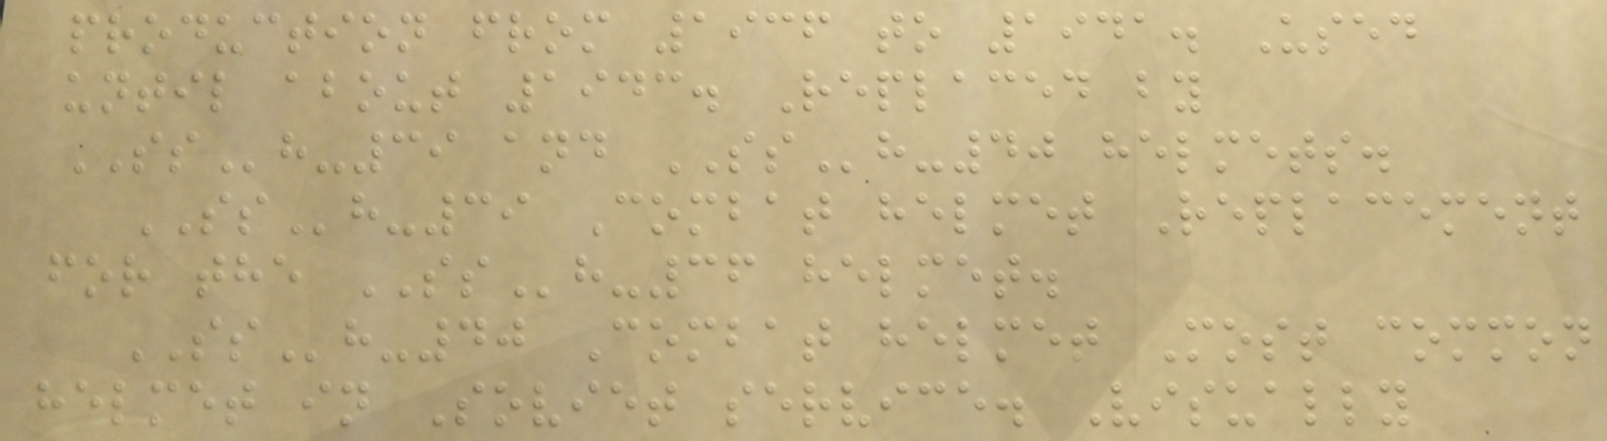production from 1936 to 1941. Used
until about 1943. Replaced by
SSh-39 and SSh-40 helmets.
SSh-39 Combat helmet Replacement
for the SSh-36 helmet.
SSh-40 Combat helmet Most common
helmet in Soviet service. Visually
